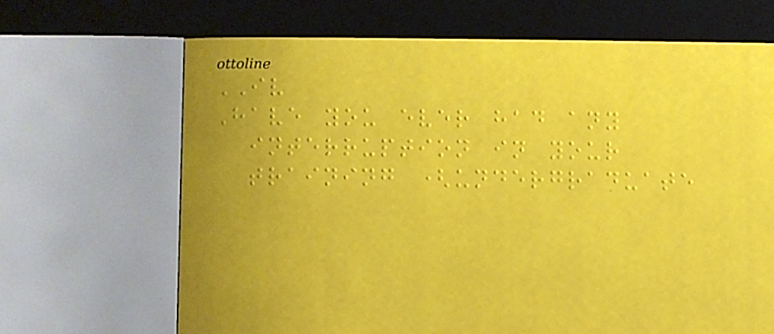IV
Have you ever had any
interruption in your
training (undergraduate
